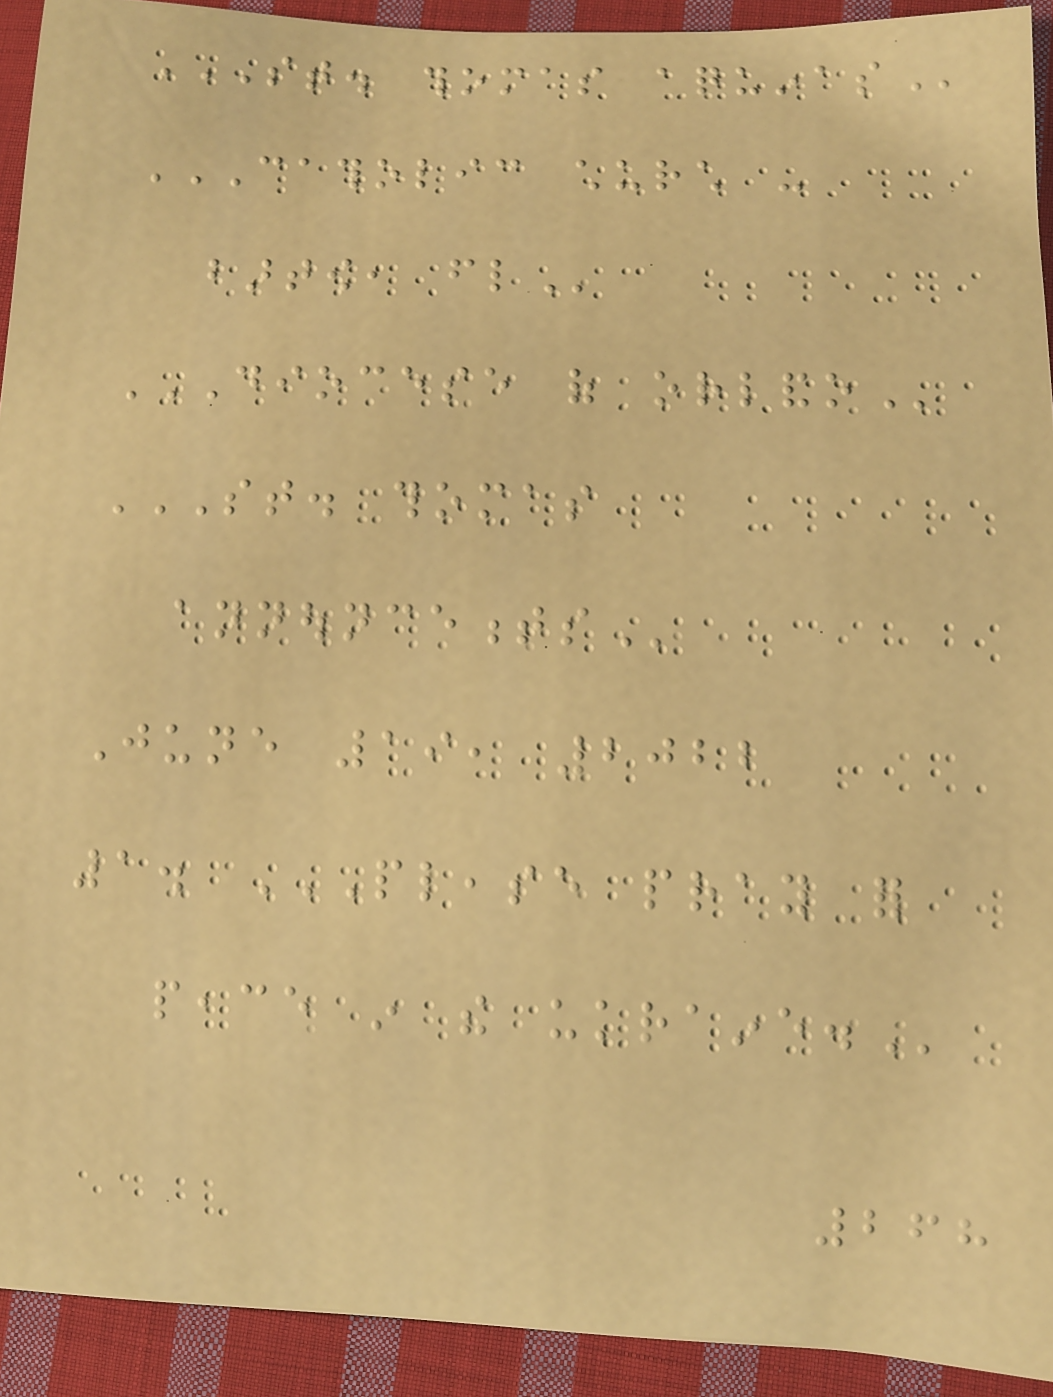ST. THOMAS AQUINAS
CATHOLIC CHURCH -
BARTOW, FL
DIOCESE OF ORLANDO
ST. THOMAS
ANNOUNCEMENTS
June 19, 2022
1. PLEASE PRAY FOR
PEACE IN THE UKRAINE.
268
